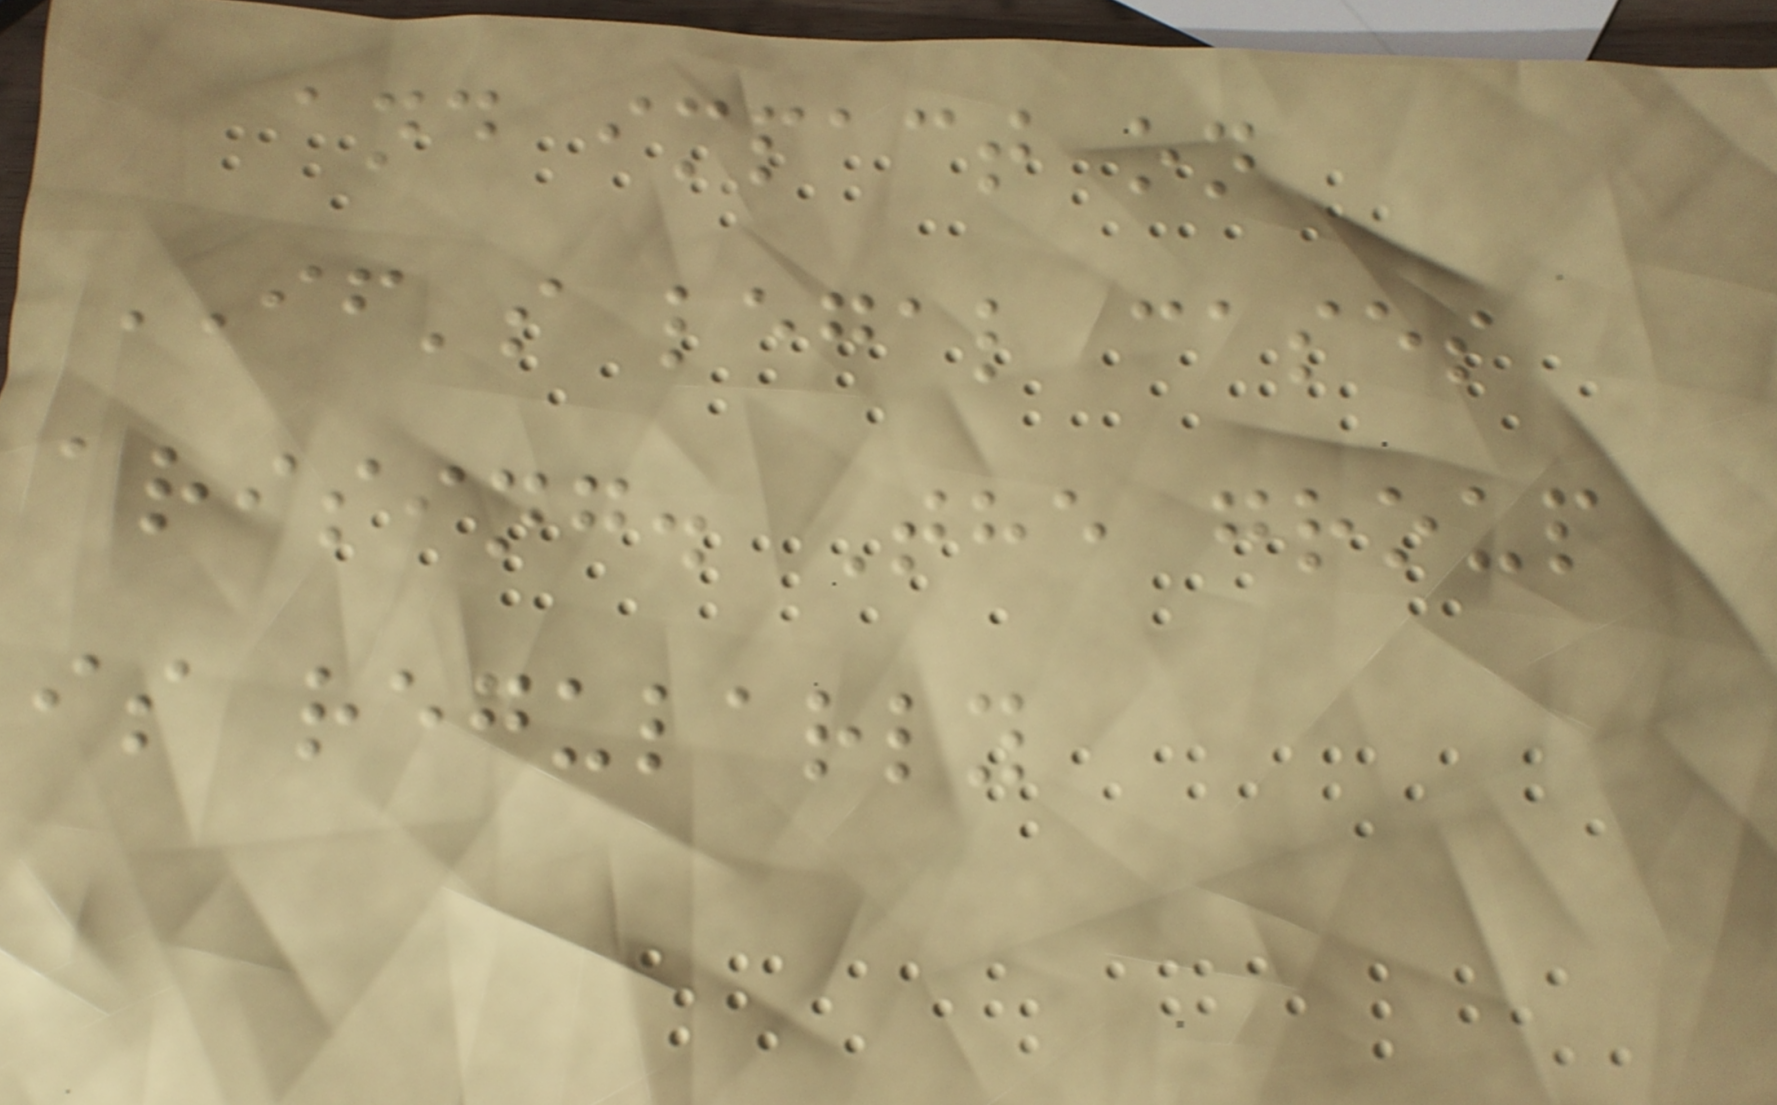and impact on
IF's legal cases
arising. The group
is regularly
